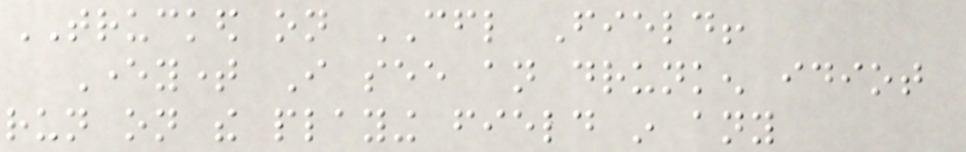TRUCKED on CFL Field!
Everytime I see an drunken idiot
run on the playing field in any
